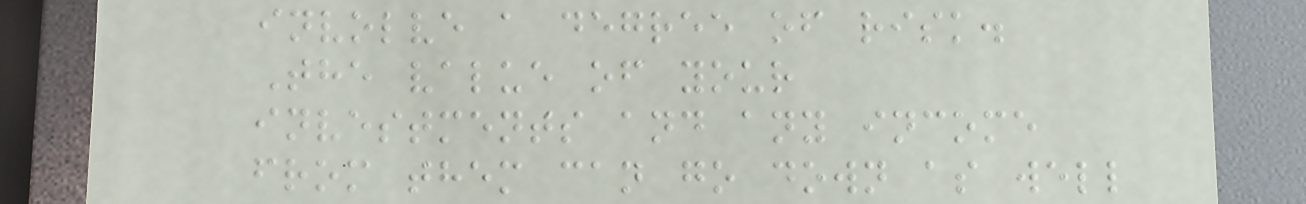involve a degree of risk.
The value of your
investments and any income
from them can go down as well
